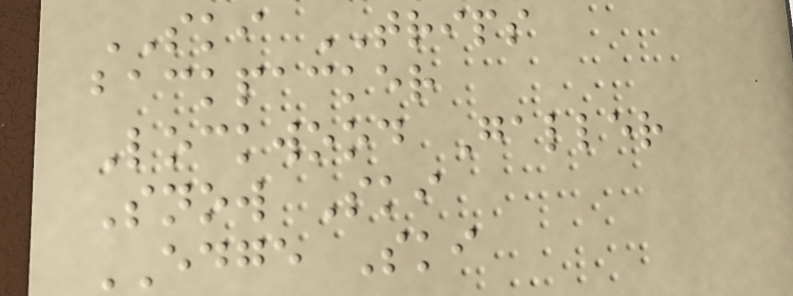SKI TRIPS
backpacker
Lockwood Galler
Snow Ski
EDGE Ski
